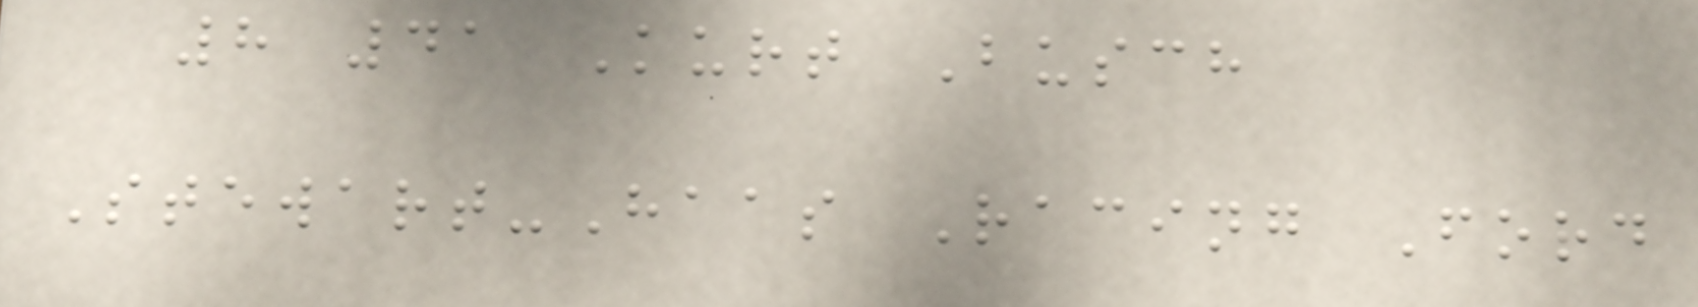8 41 Kurt Busch
Stewart-Haas Racing Ford
